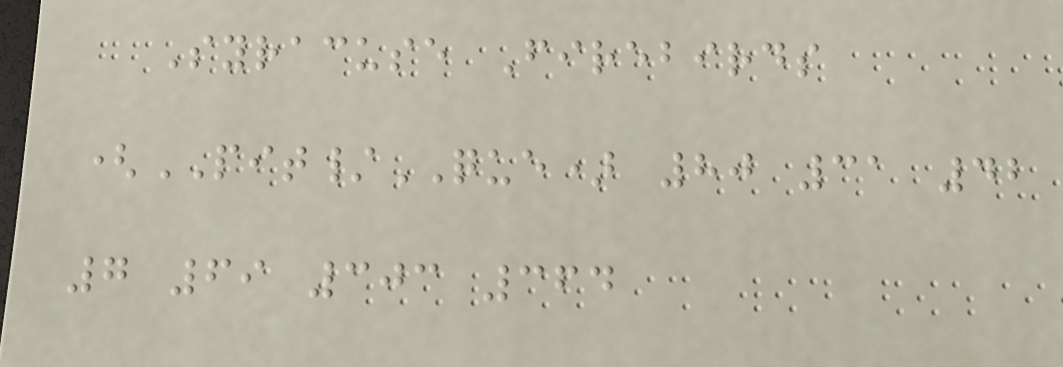Syracuse Firebirds
(PIT/QUE) 80 31 42
7 69 303 364
